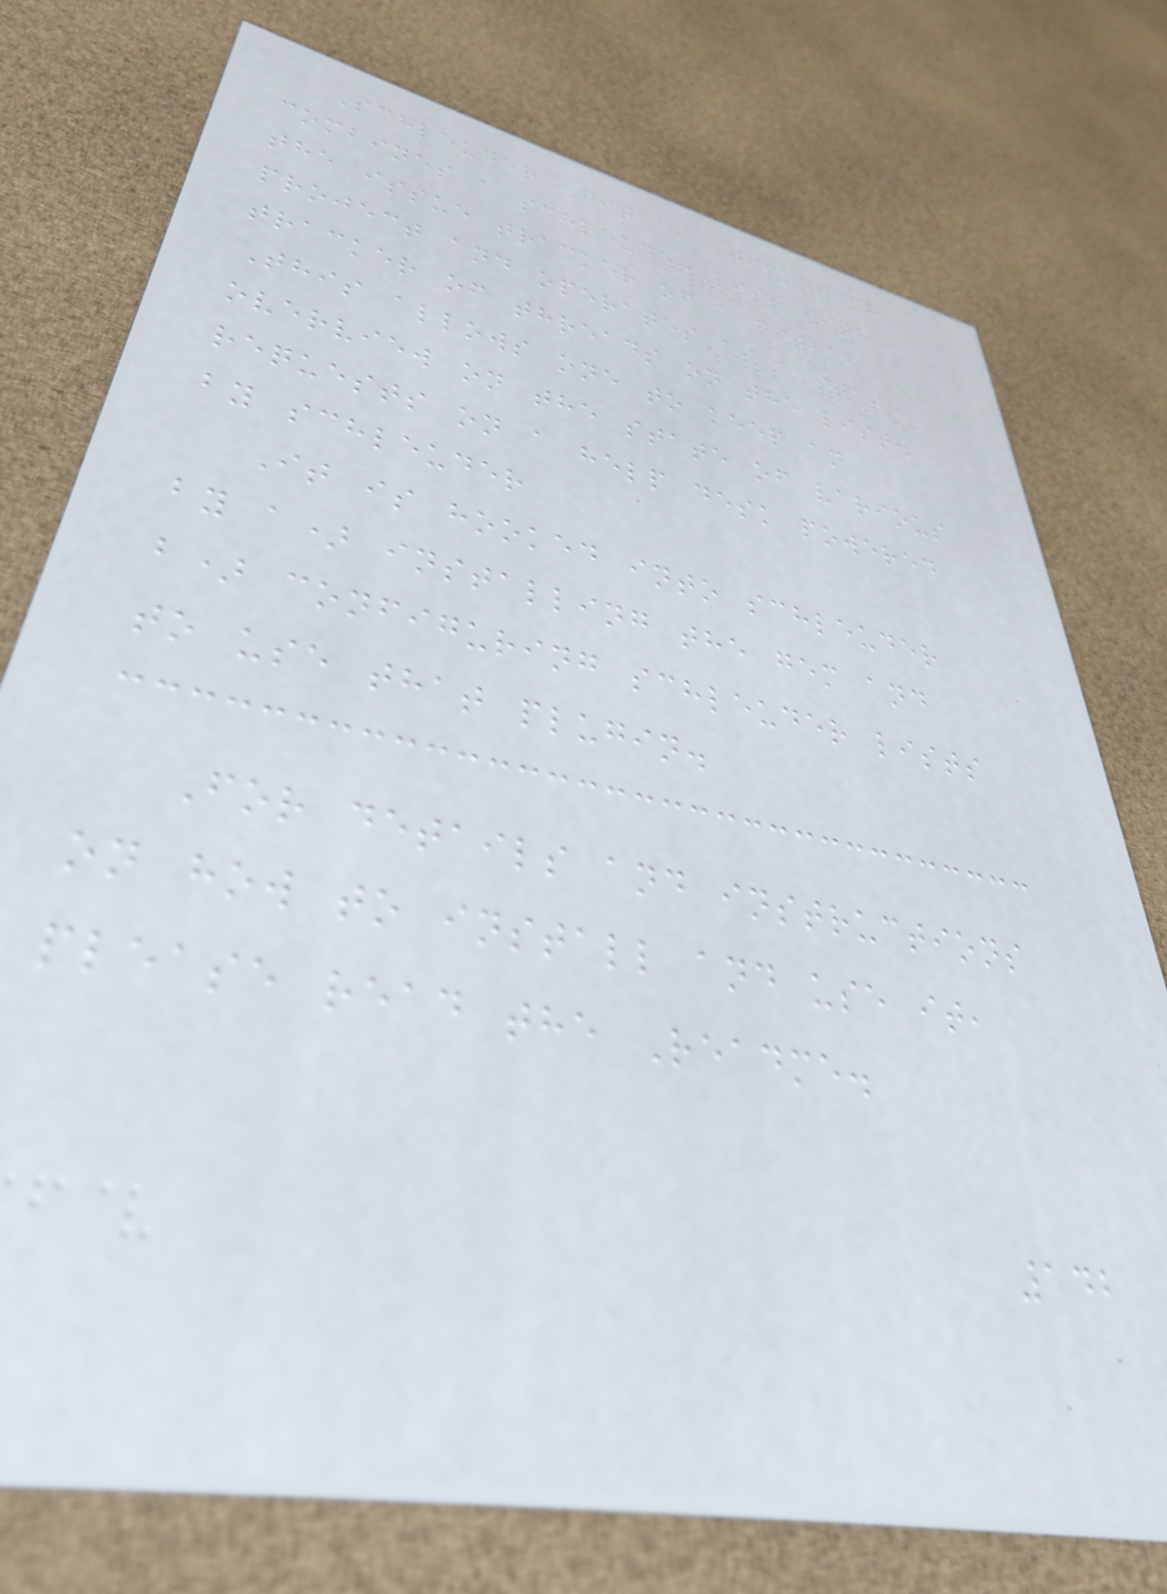Schleuder Gitlab Ticketing
combines a schleuder list with
the issue tracker of a gitlab
project and operates as a state
tracker of threads on the list.
This allows one to keep an
overview on the state of various
requests on a help desk powered
by schleuder
It is hooked into schleuder
by a) installing the gem and
b) configuring schleuder lists
to use that plugin.
For details and instructions
on how to install and use it,
please read the Readme.
142
